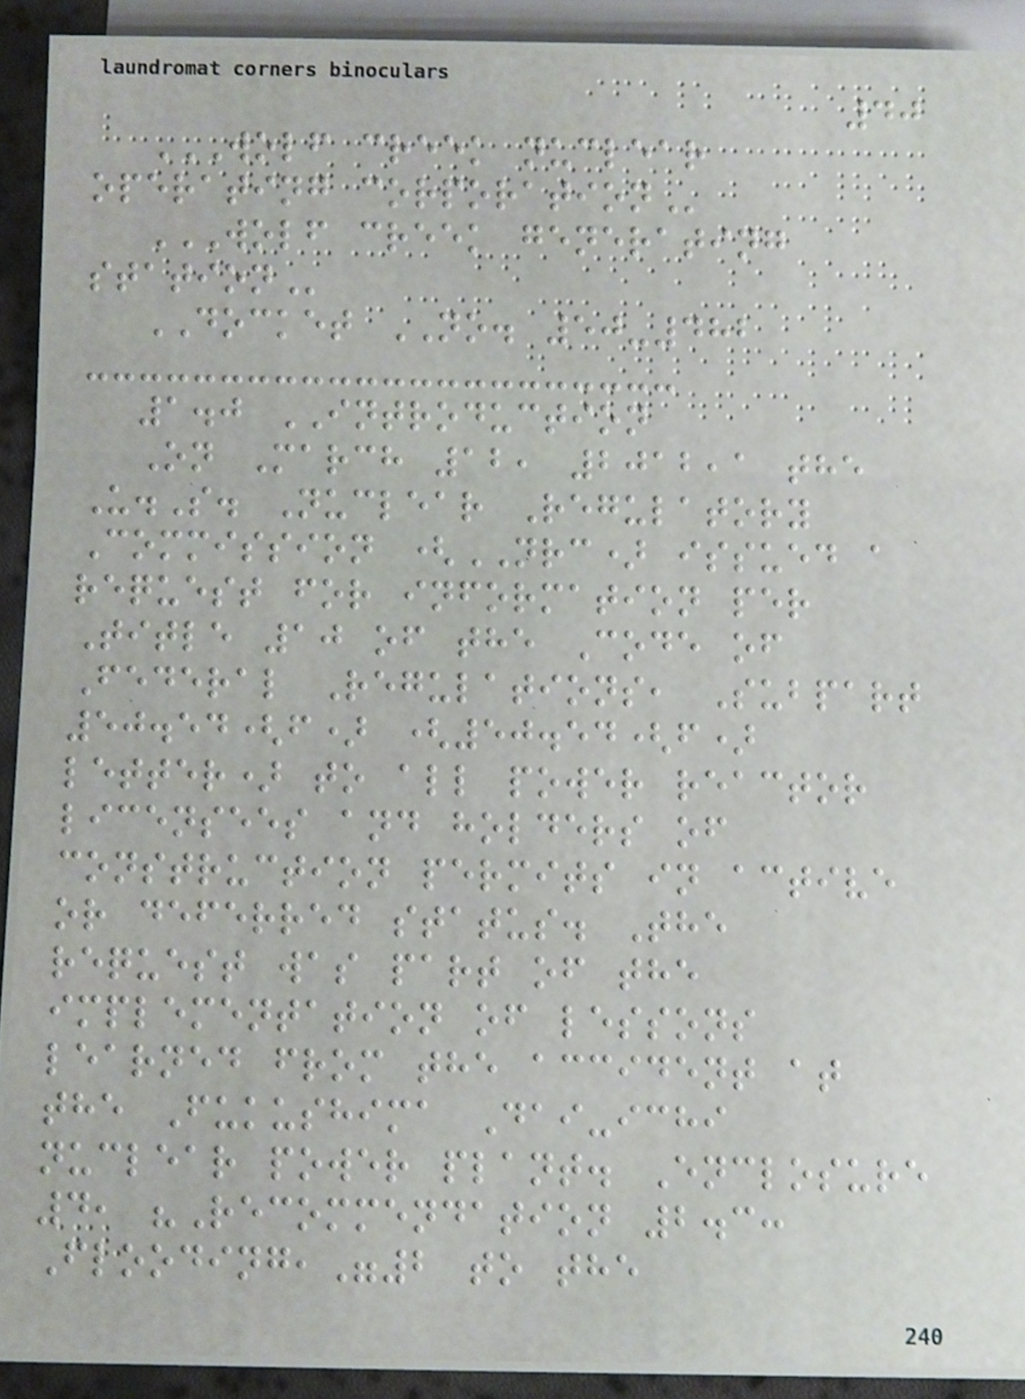40
WOLF CREEK NUCLEAR
OPERATING CORPORATION
WOLF CREEK GENERATING
STATION
DOCKET NO. 50-482
1.0 INTRODUCTION
On March 12, 2012,1 the
U.S. Nuclear Regulatory
Commission (NRC) issued a
request for information per
Title 10 of the Code of
Federal Regulations, Subpart
50.54(f) (50.54(f)
letter) to all power reactor
licensees and holders of
construction permits in active
or deferred status. The
request was part of the
implementation of lessons
learned from the accident at
the Fukushima Dai-ichi
nuclear power plant. Enclosure
4, "Recommendation 2.3:
Flooding,"2 to the
